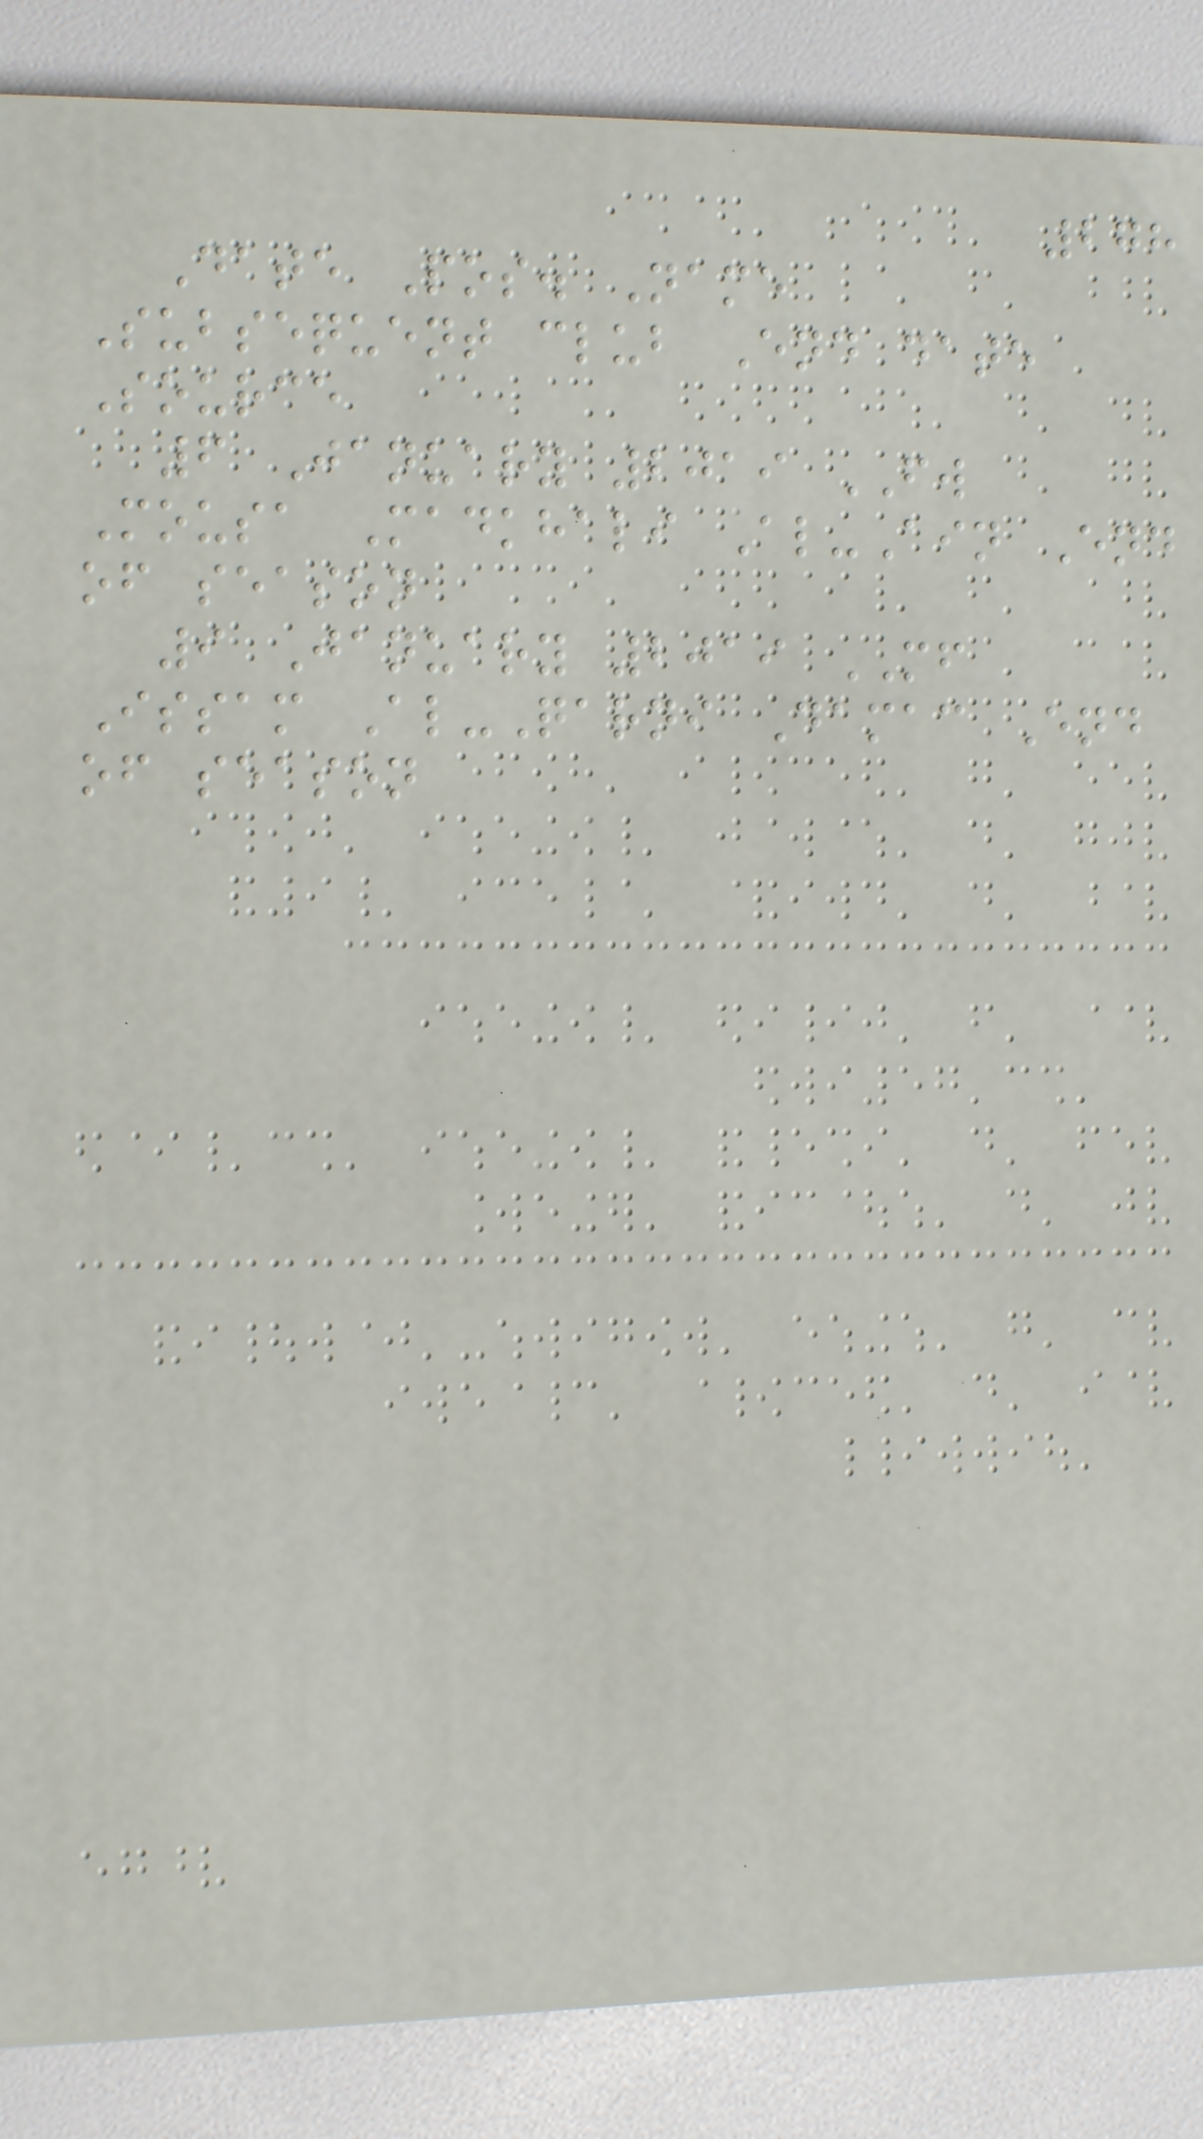278
Date Pos. Name
Subsequent club End date
Source
6 January 2019 FW
Mousa Madkhali Al-Ain End
of season
9 January 2019 MF
Issam Al-Qarni Damac End
of season
